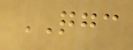QGC
